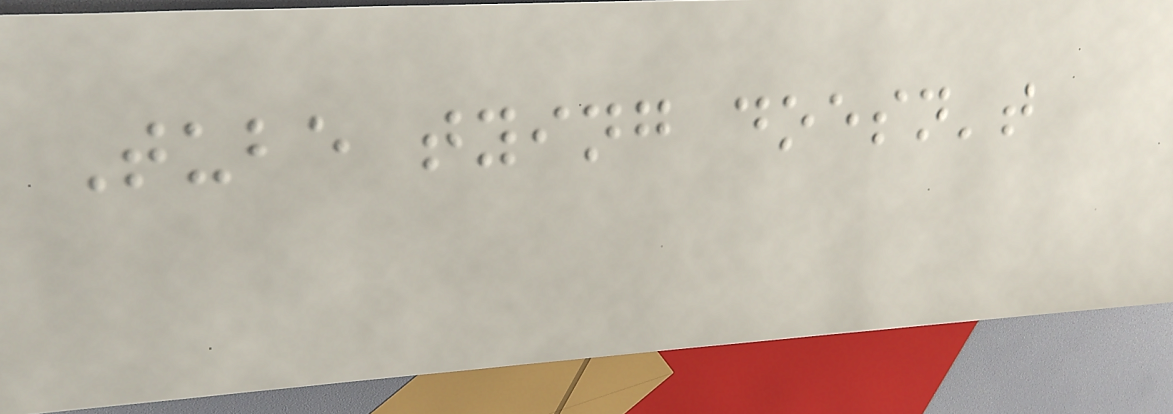Tube tying doesn't
